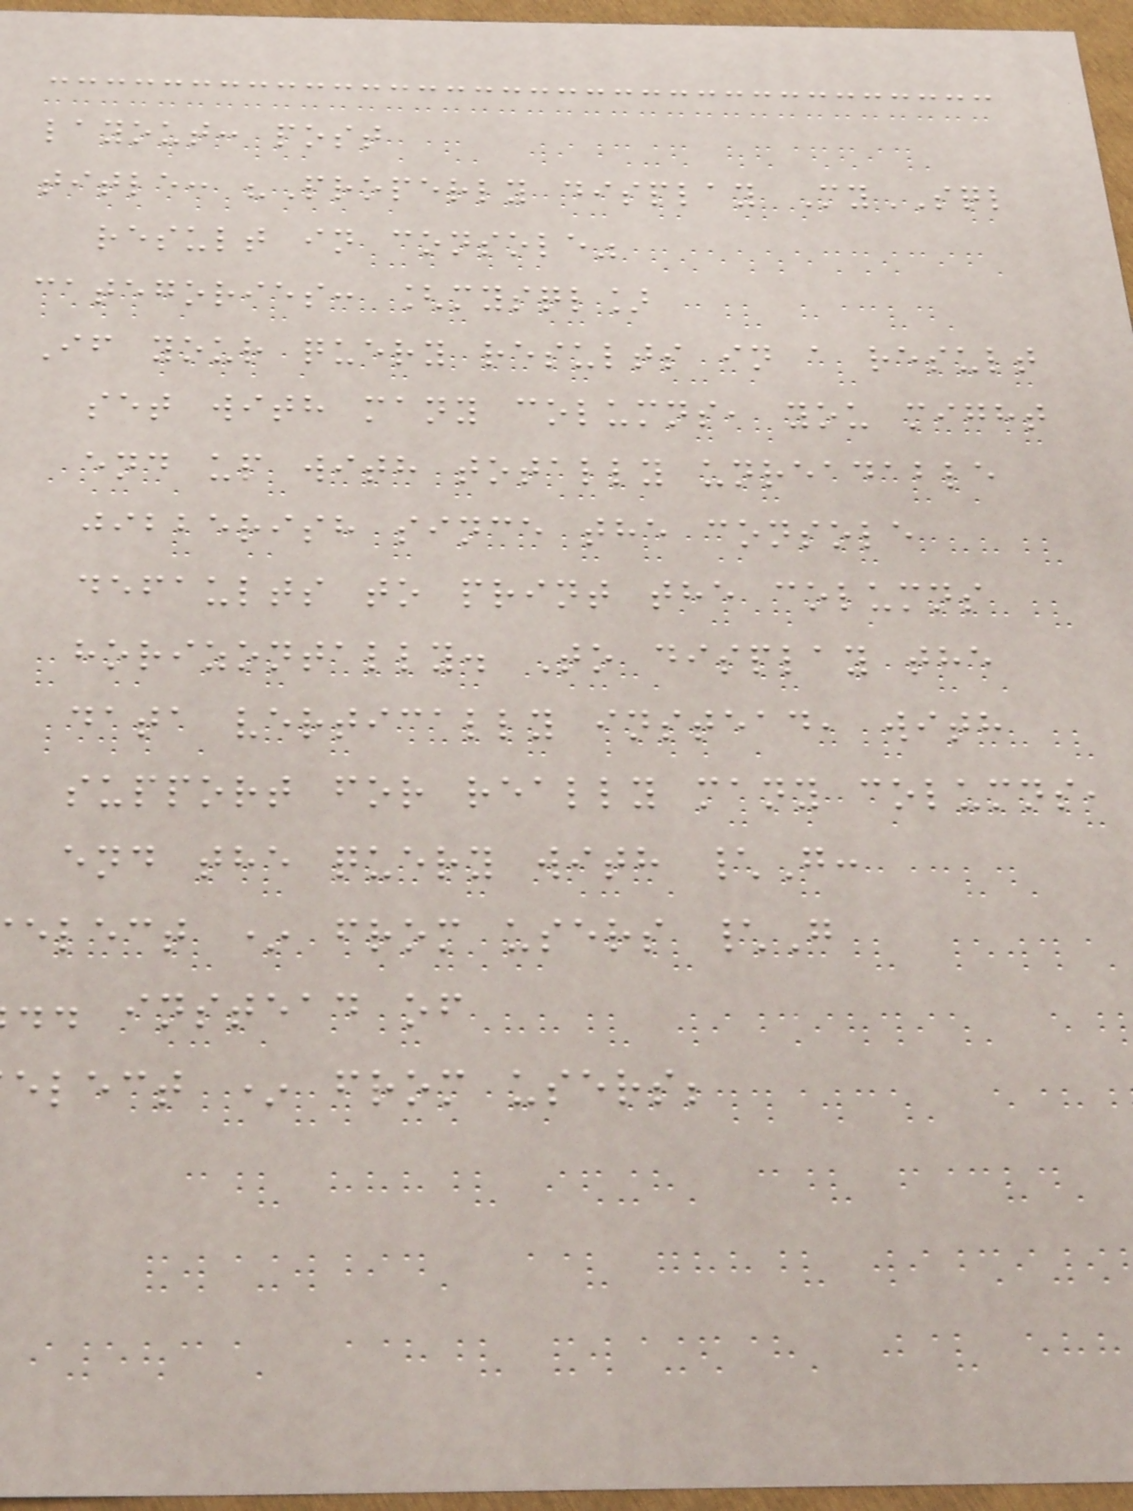layout: post
title: "Properly display MySQL
result in console"
categories: [mysql]
If your query results in a result
set with many columns, you might
end up with totally unreadable
jibberish since the console
defaults to print the columns
horizontally. To display the
data vertically instead, with
support for really many columns,
end the query with \G:
elect * from users \G
.. instead of
elect * from users;
